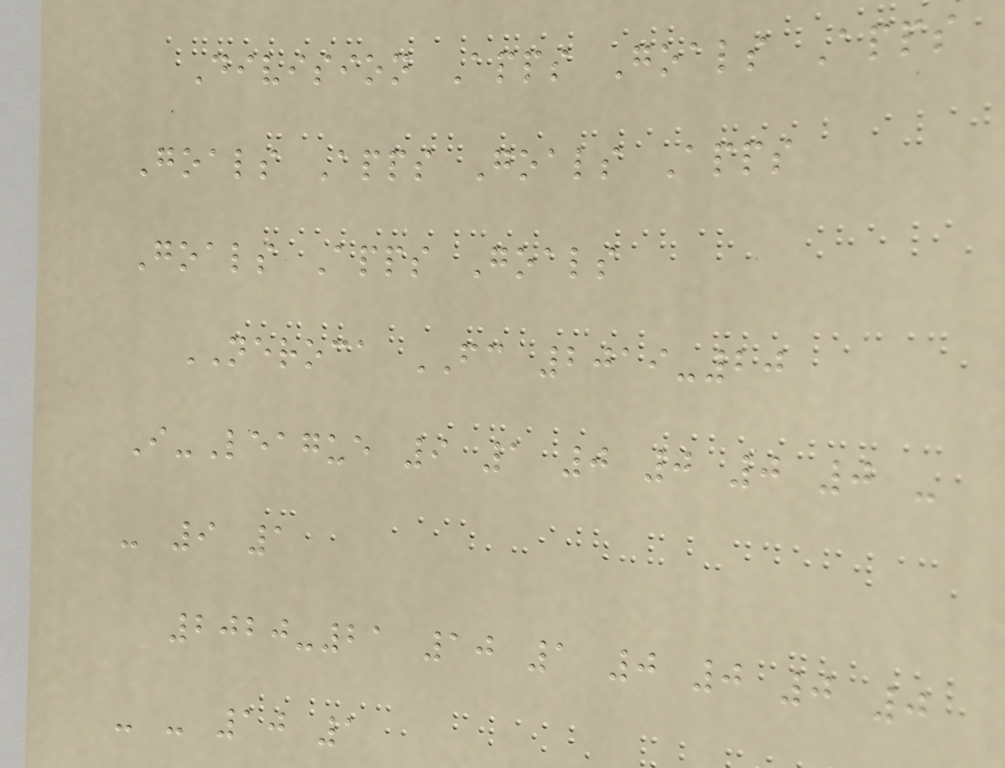Division Apps Goals Apps
Goals Apps Goals Apps
Goals Apps Goals
NEROCA FC 2019-20
I-League 9 1 0 0 0 0 -
- 9 1
2020-21 10 1 0 0 0 0
- - 10 1
